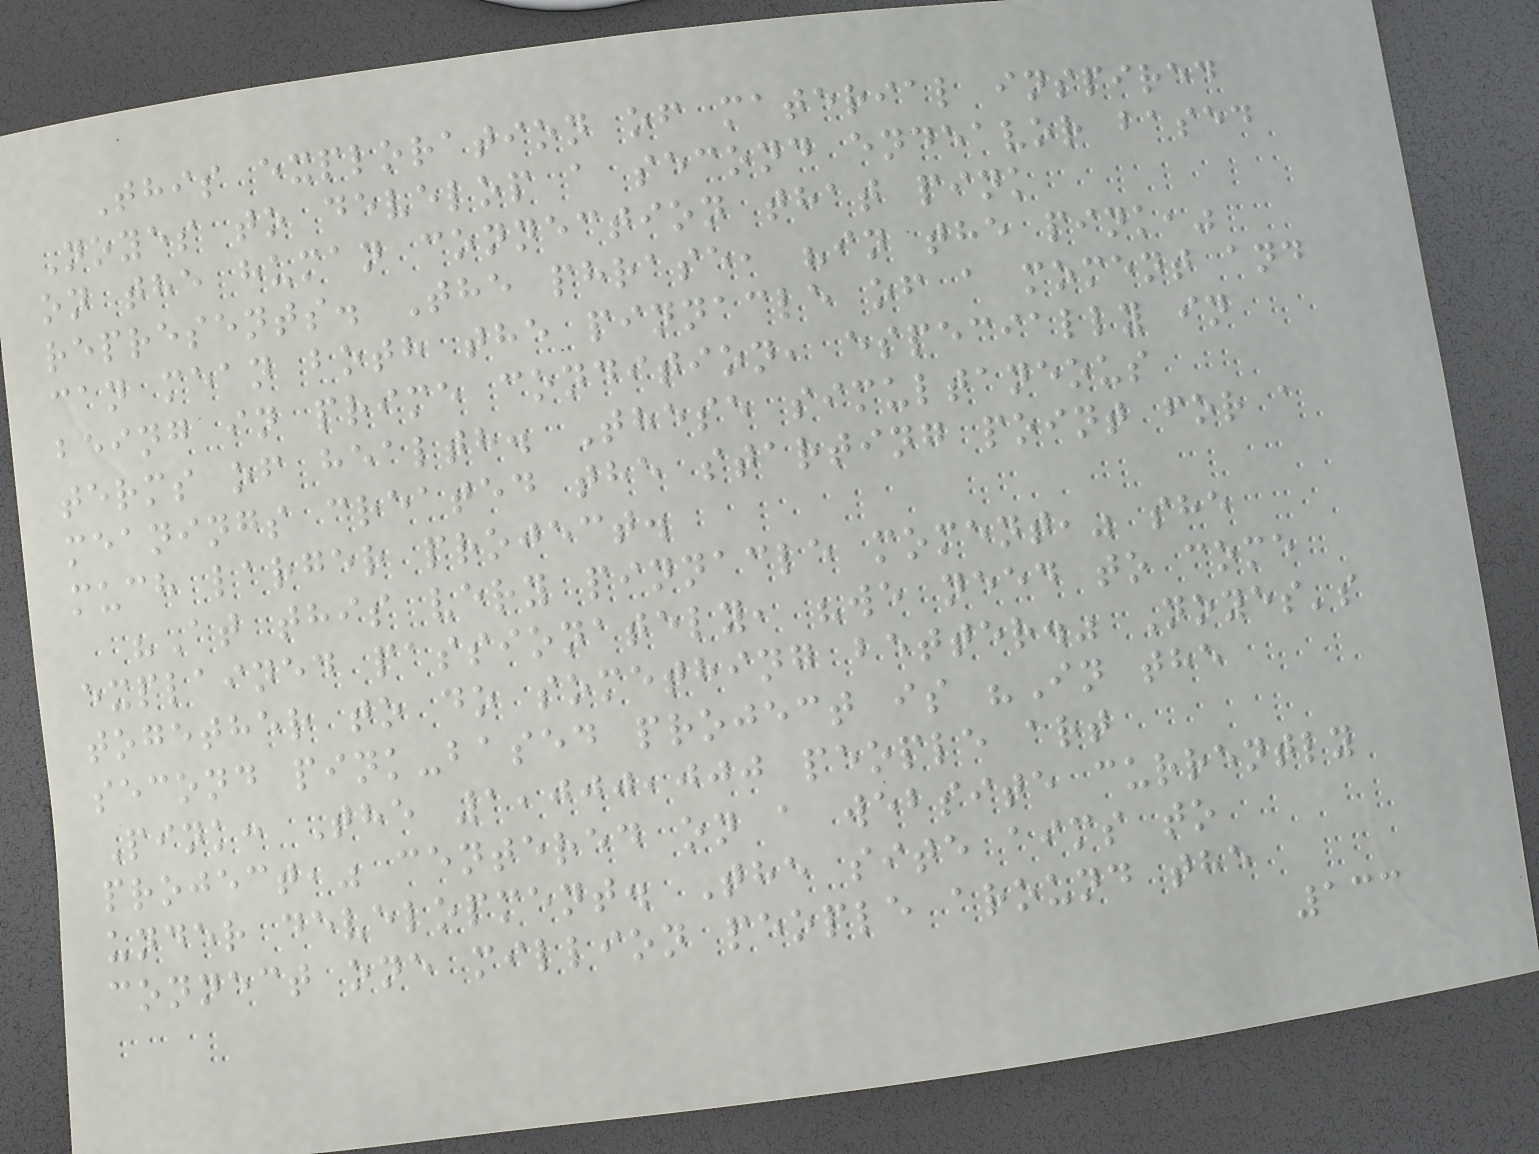This exploration of material inspired
Noyes to develop a second endeavor based
on the human connection that pink
represents. The phrase, "in the pink,"
can mean both the pinnacle of a moment and
being in prime condition, especially in
terms of health. These simultaneous
meanings created the starting point for a
much larger project.
"At this very pinnacle moment," she
explained passionately, "we need to come
together to do something better." Noyes's
second pink-based project is "In the
Pink: The 1,000,000 people art
project," centered on a website currently
under development. The site aims to
connect one million people around the
133
